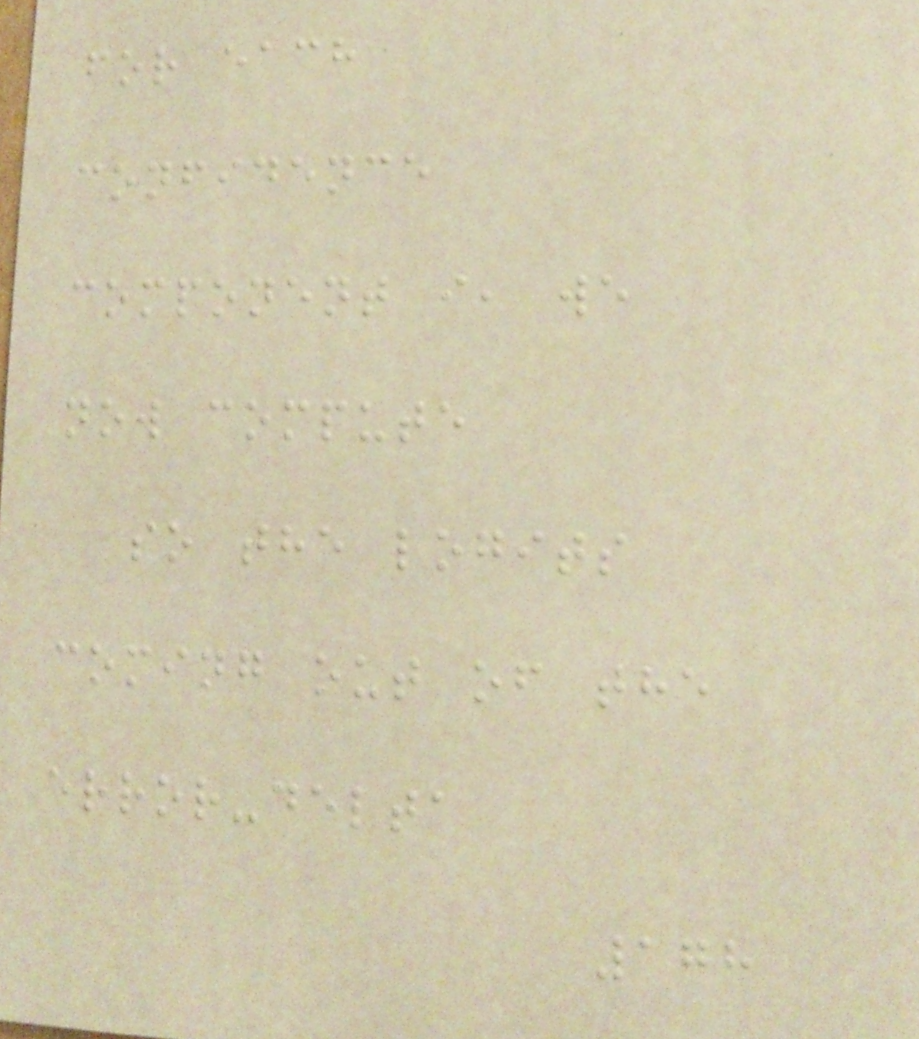for each
confidence
component i, we
now compute
so the logits
coming out of the
error-delta
178
